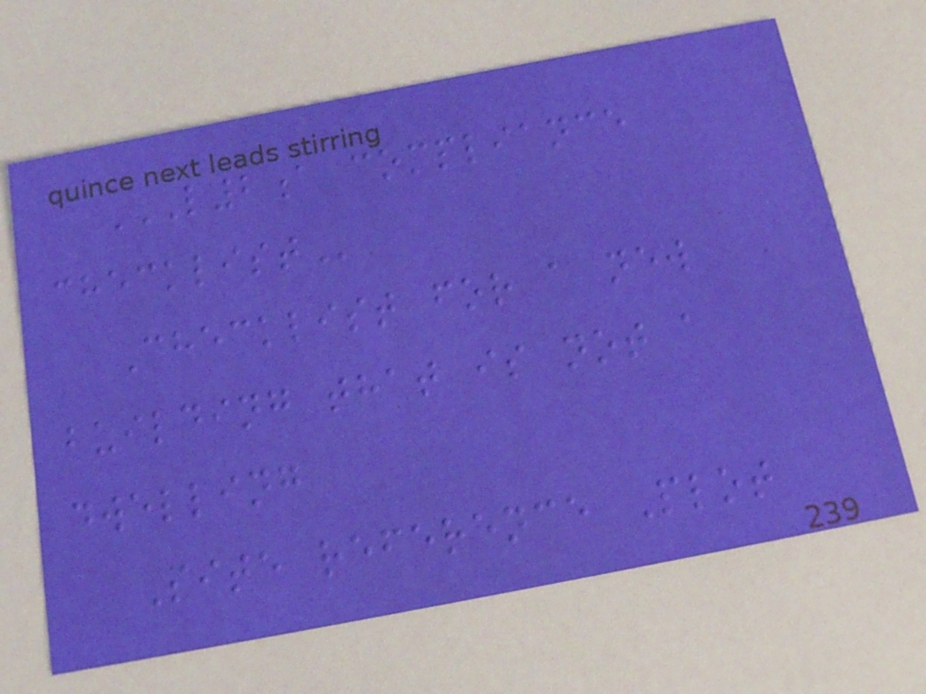L2A COMPLIANCE
CHECKLIST
Checklist for a new
building that is not a
dwelling
Site reference Plot
